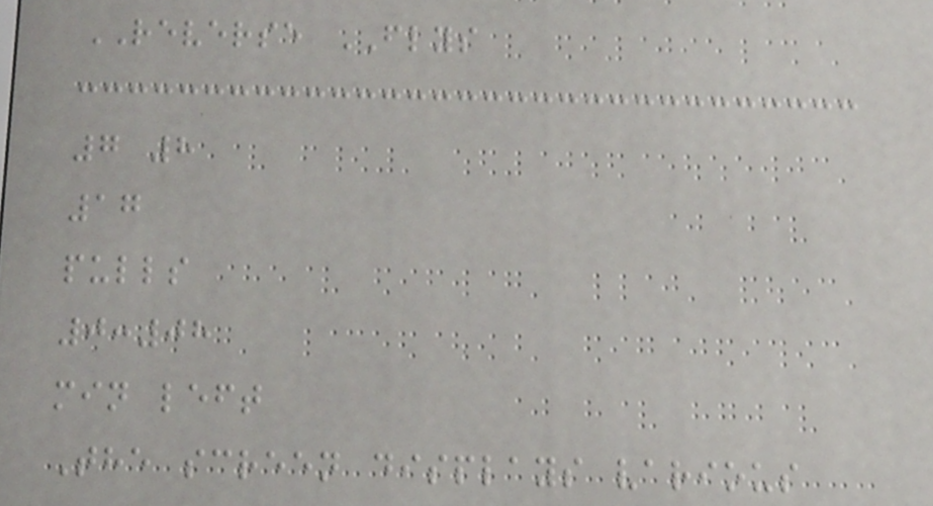REVERSE FLYS
7 8
17
pulls
0:08
min left
The screen displays various
